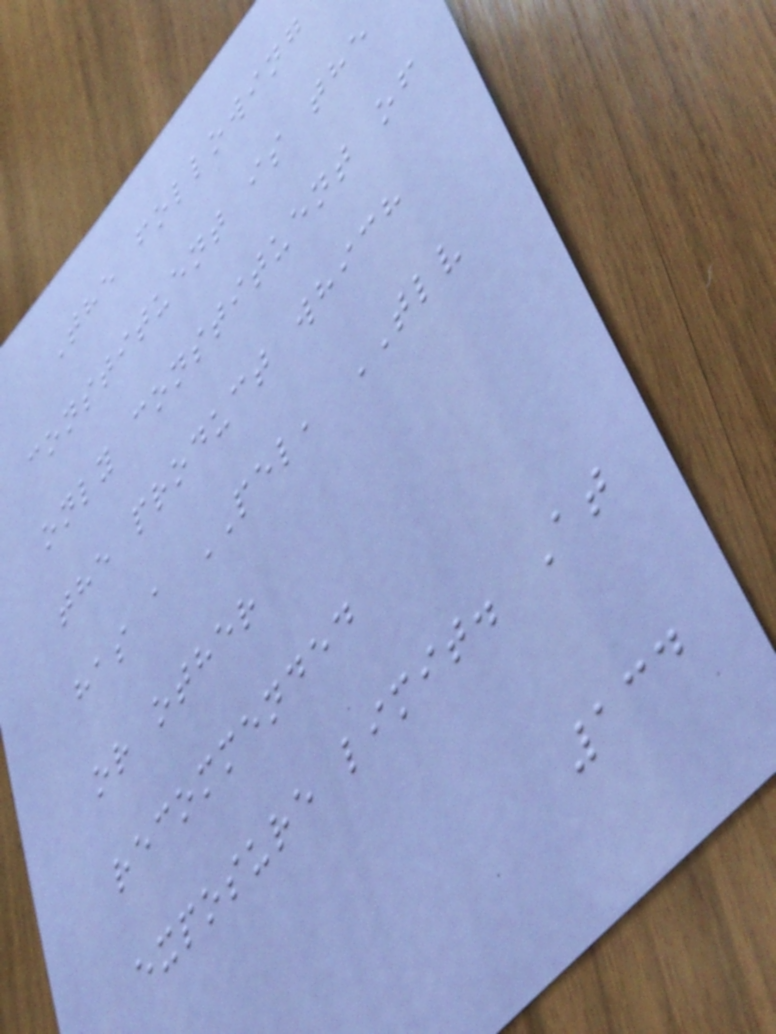The following
constituent is the
only constituent of
the product which
has a PEL, TLV
or other
recommended
exposure limit. At
134
